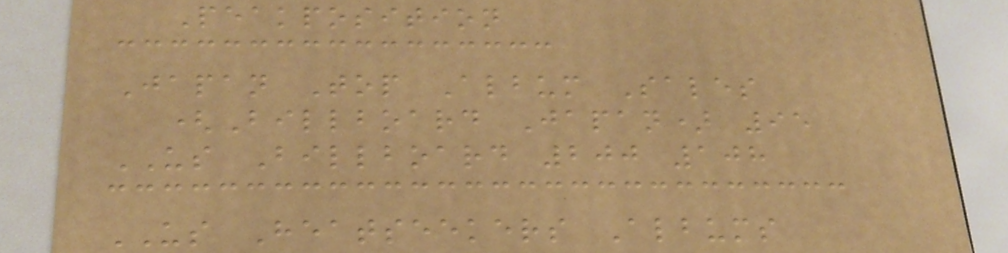Peakposition
Japan Top Album Sales
(Billboard Japan) 95
US Billboard 200 108
US Heatseekers Albums
